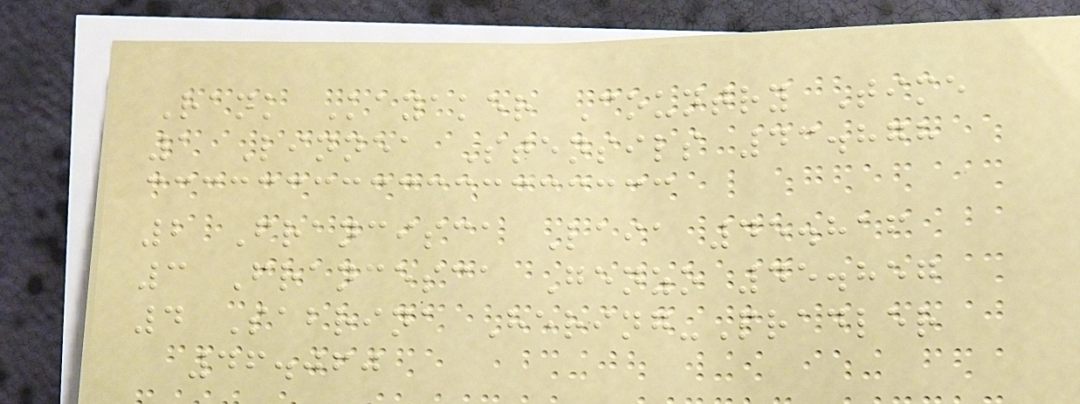Rank Kayaker Country Time
1 Linnea Stensils 43.878
2 Francisca Laia 45.816
3 Francesca Genzo 45.857
4 Sabrina Hering-Pradler
46.060
